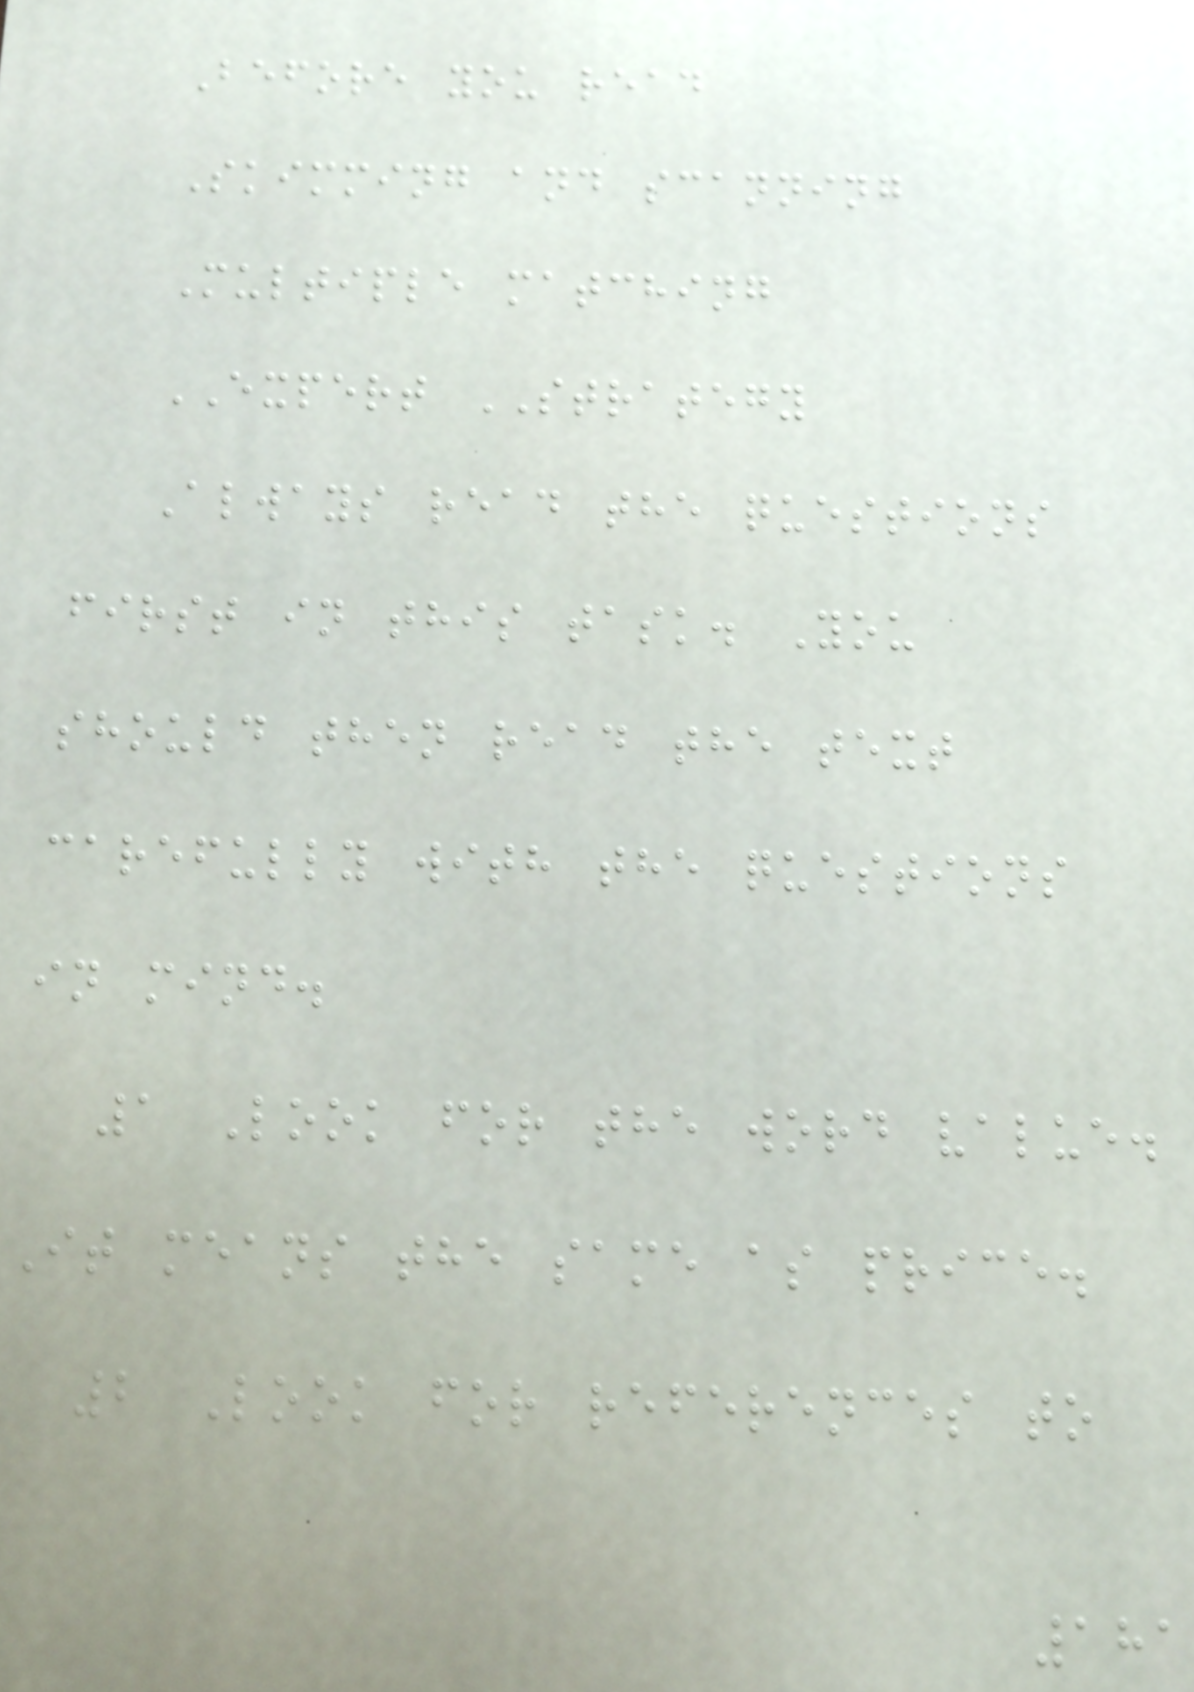Before you read
Skimming and scanning
Multiple matching
EXPERT STRATEGY
Always read the questions
first in this task. You
should then read the text
carefully with the questions
in mind.
1 Look for the word value.
It means the same as price.
2 Look for references to
181
